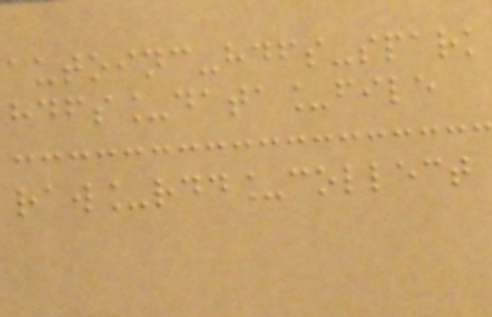autoinc-hdfs-spark
hdfs_data_file
raw_rdd_collect
